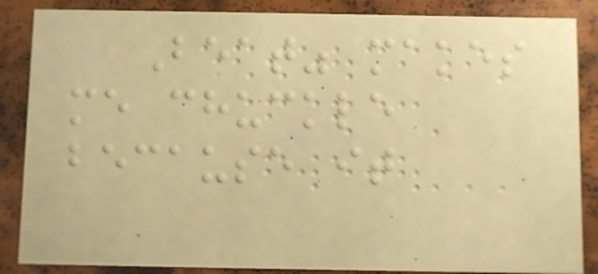Beat" makes
me chuckle
because it
